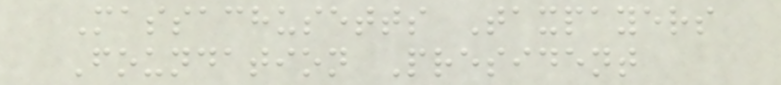Massachusetts Taxpayers
Foundation President
